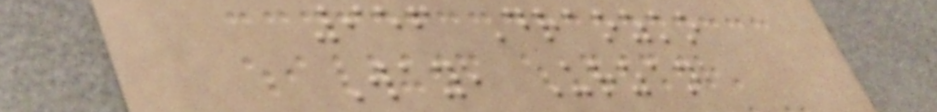956 Draozko
Way, Urzan
